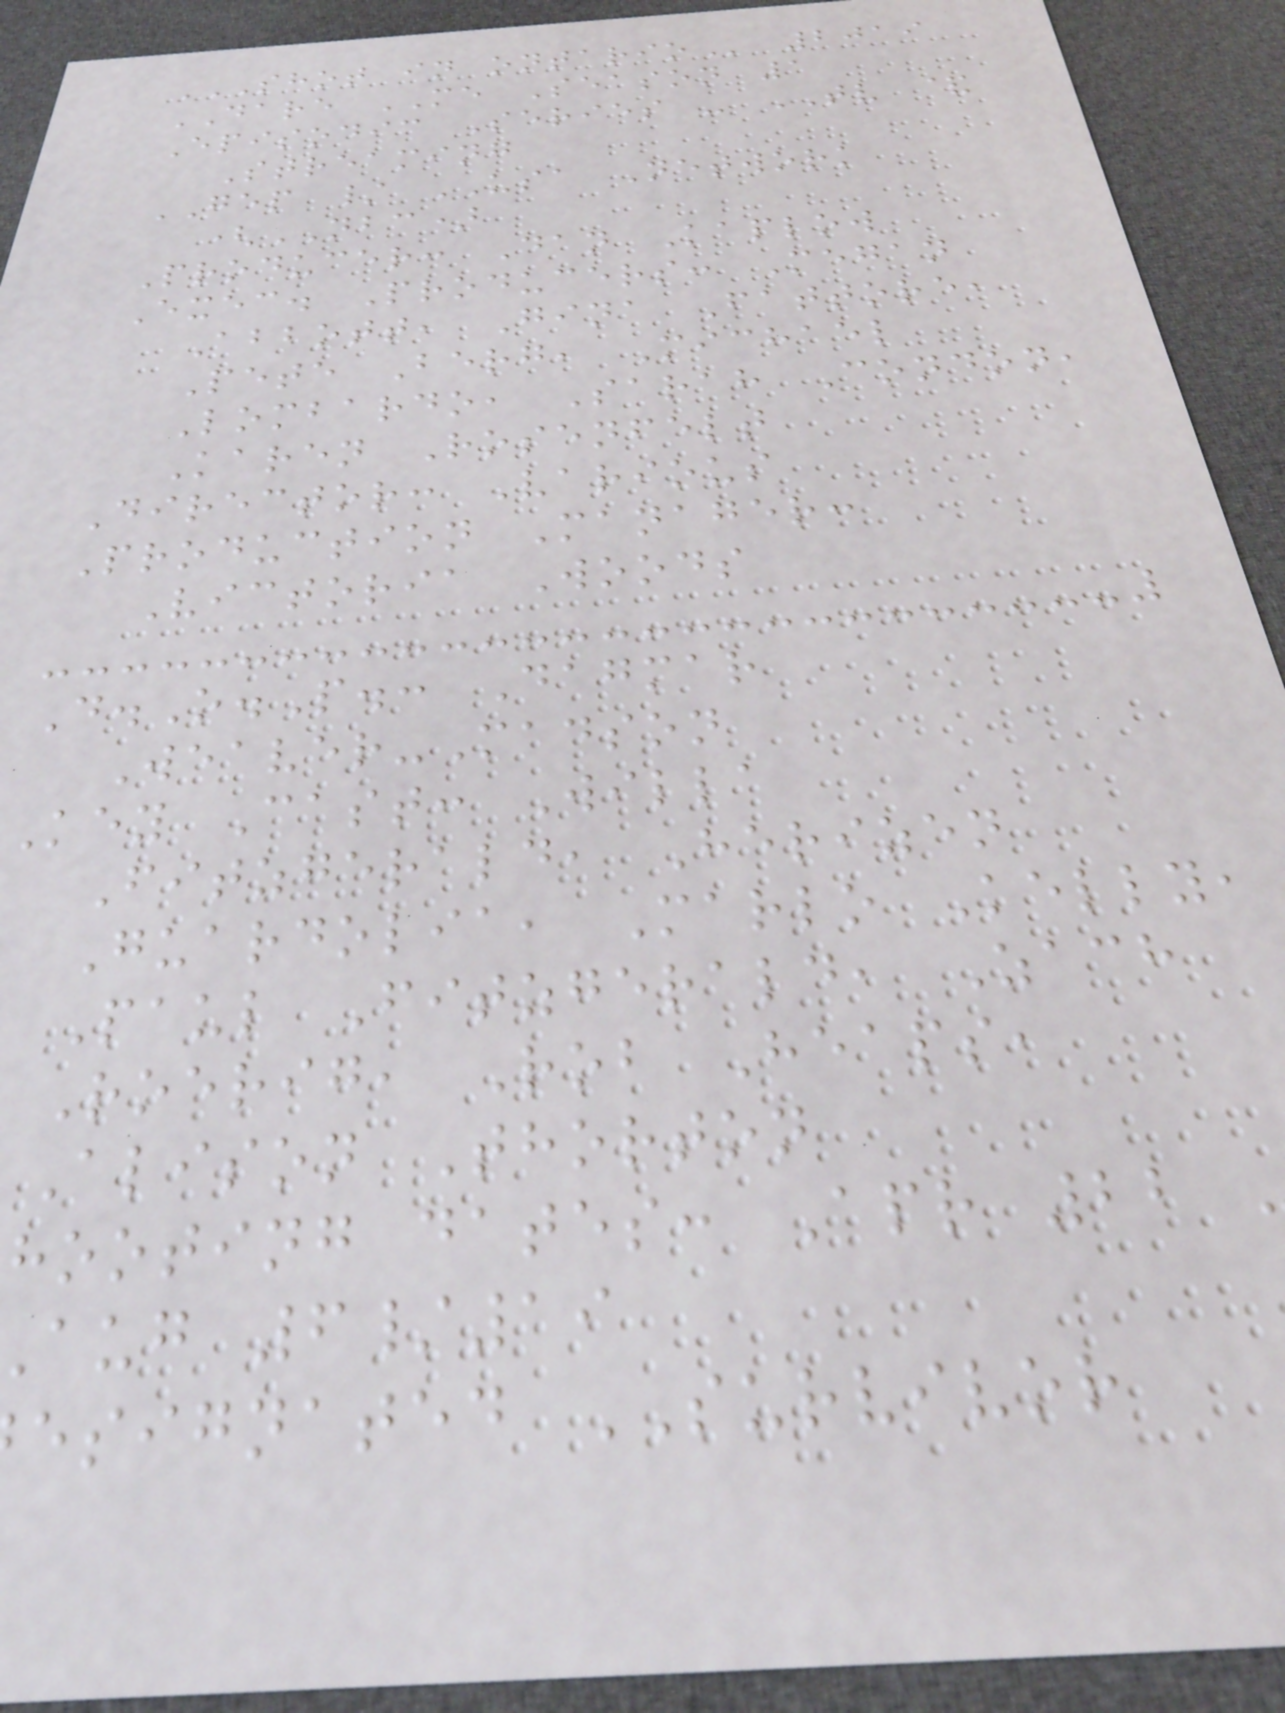SHOT IN ONTARIO 2019
DARE ME Season 1
Episodic Series - TV &
Streaming
GEP / USA Network
(NBC)
Producer: Dan Kaplow
Exec. Producers: Megan
Abbott, Gina Fattore,
Pete Berg, Michael
Lombardo, Sarah Condon,
Karen Rosenfelt
Director: Various
Production Manager:
Victoria Woods
D.O.P.: Dagmar
Weaver-Madson
Key Cast: Willa
Fitzgerald, Herizen
Guardolia, Marlo Kelly,
Paul Fitzgerald, Zach
Roerig, Rob Heaps,
Alison Thorton
hooting dates: Apr 22
aug 6/19
esignated SURVIVOR
